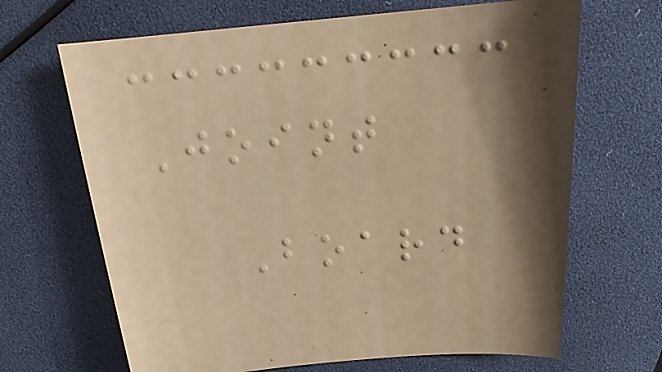Joint
Board
